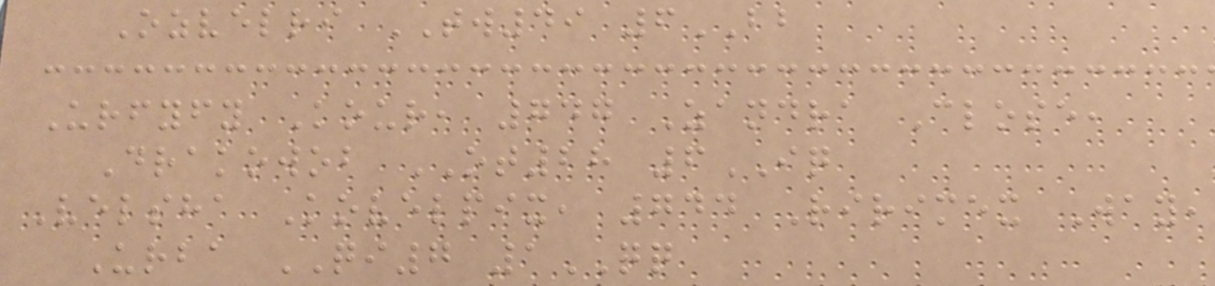Ozvelri TW49 6BB
Urfyfy Kour, 747 Zandra Close,
Drakowob OT28 6IQ
Velsha Kovelpix, 744 Ririmex Way,
Urba QI7 1QQ
